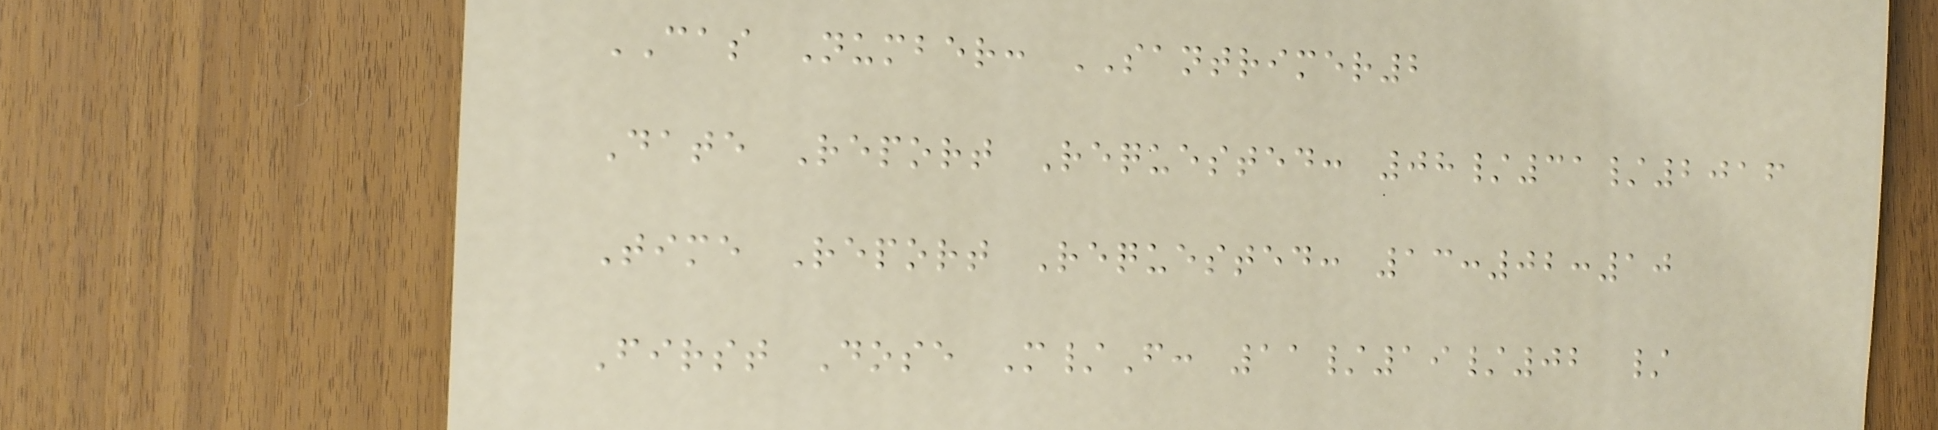CAS Number: SANTRIMER2
Date Report Requested: 08/31/2016
Time Report Requested: 13:02:10
First Dose M/F: 11/19/02 /
